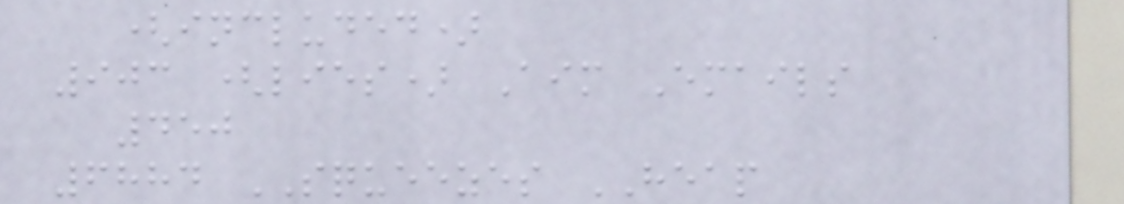(included)
903 (lies) Aim Emails
450
6884 SQUEEZES HEAP
